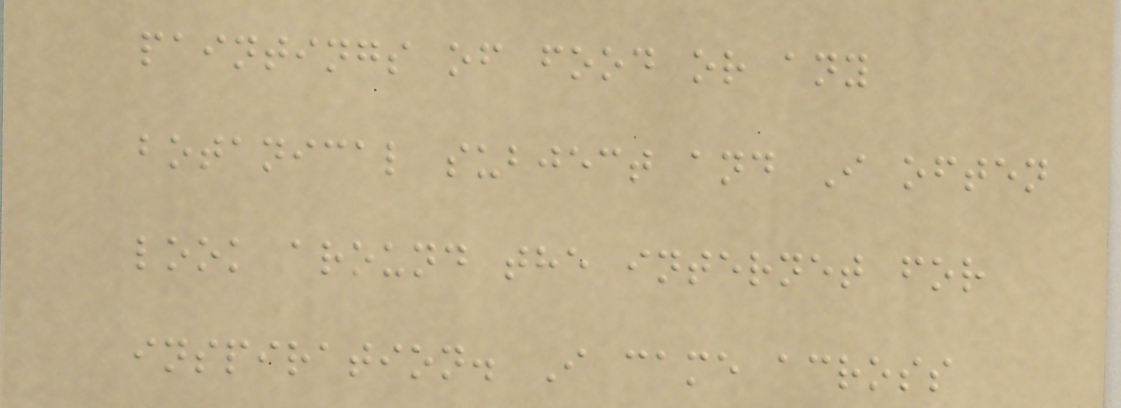paintings of food or any
botanical subject and I often
look around the internet for
inspiration. I came across
